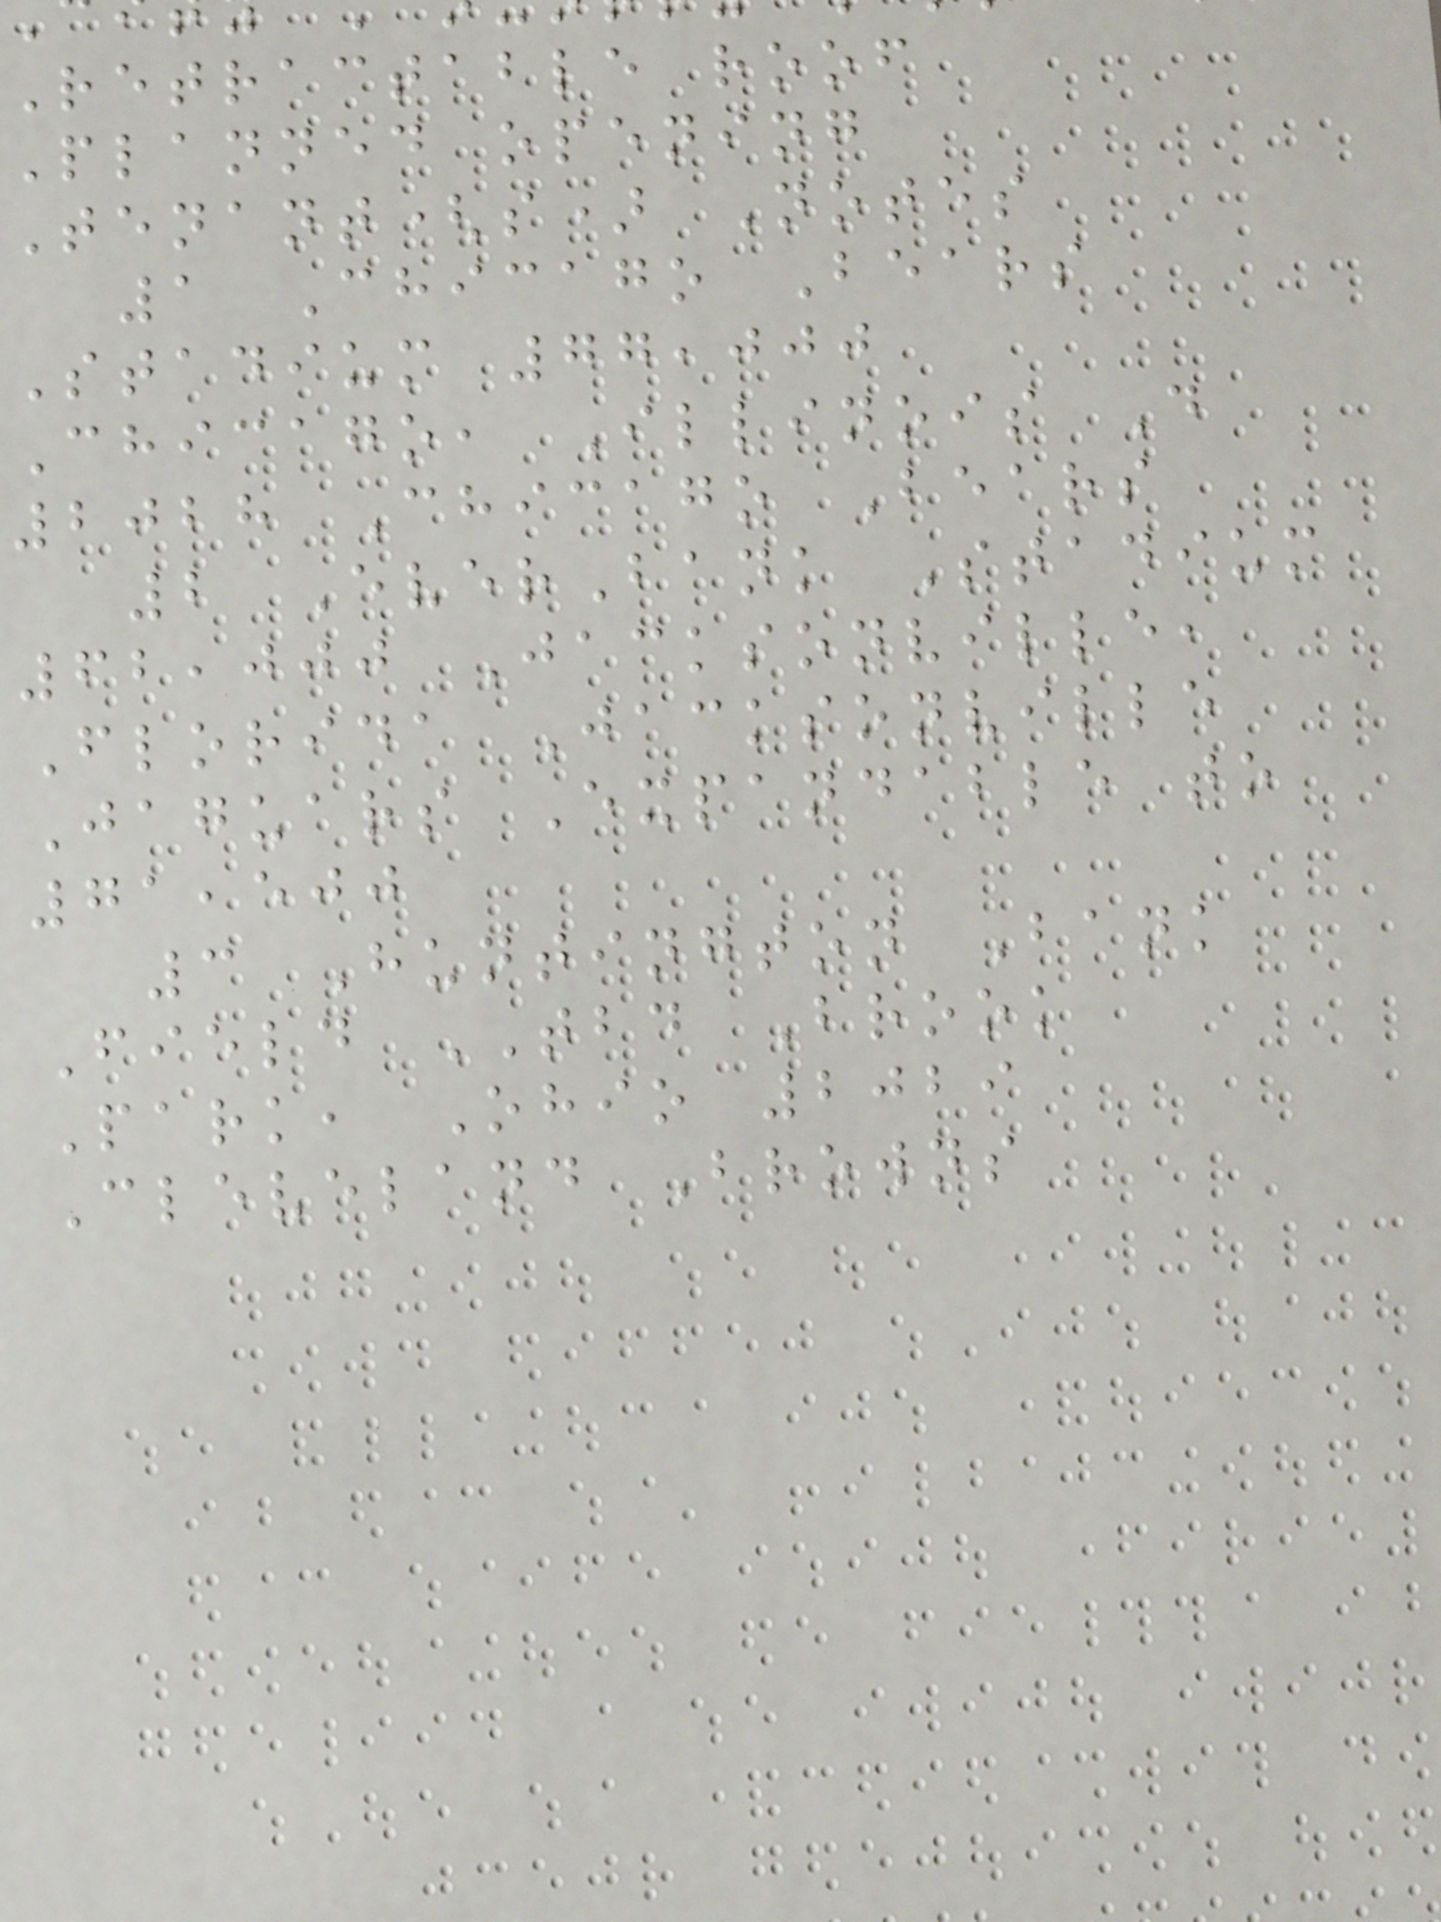Retractable roof
Planned opening
Tenant(s) Notes
1 Chicago Bears
Stadium 77,000
Chicago, Illinois D
2028 Chicago Bears
2 EverBank Stadium
62,000 Jacksonville,
Florida Jacksonville
Jaguars Expandable to
71,500
3 Huntington Bank
Field TBD Brook
Park, Ohio 2029
Cleveland Browns
